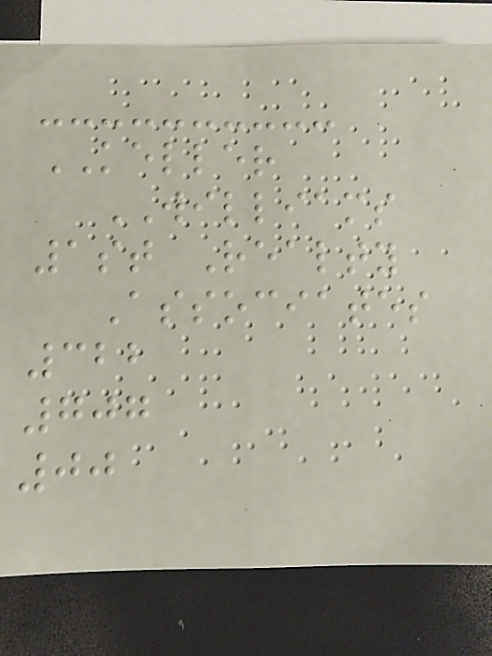KELLER
WILLIAMS
1st Realty
Associates
322
707
00
